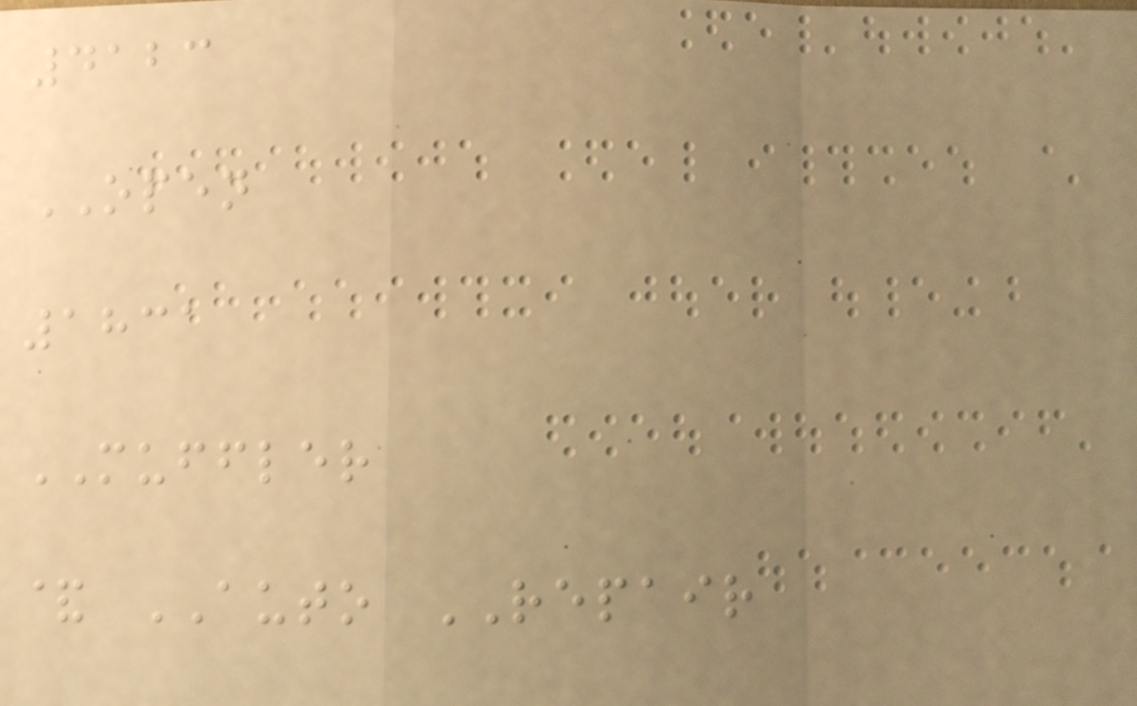4123
OPEN
1831
MUFFLER
& AUTO REPAIR
